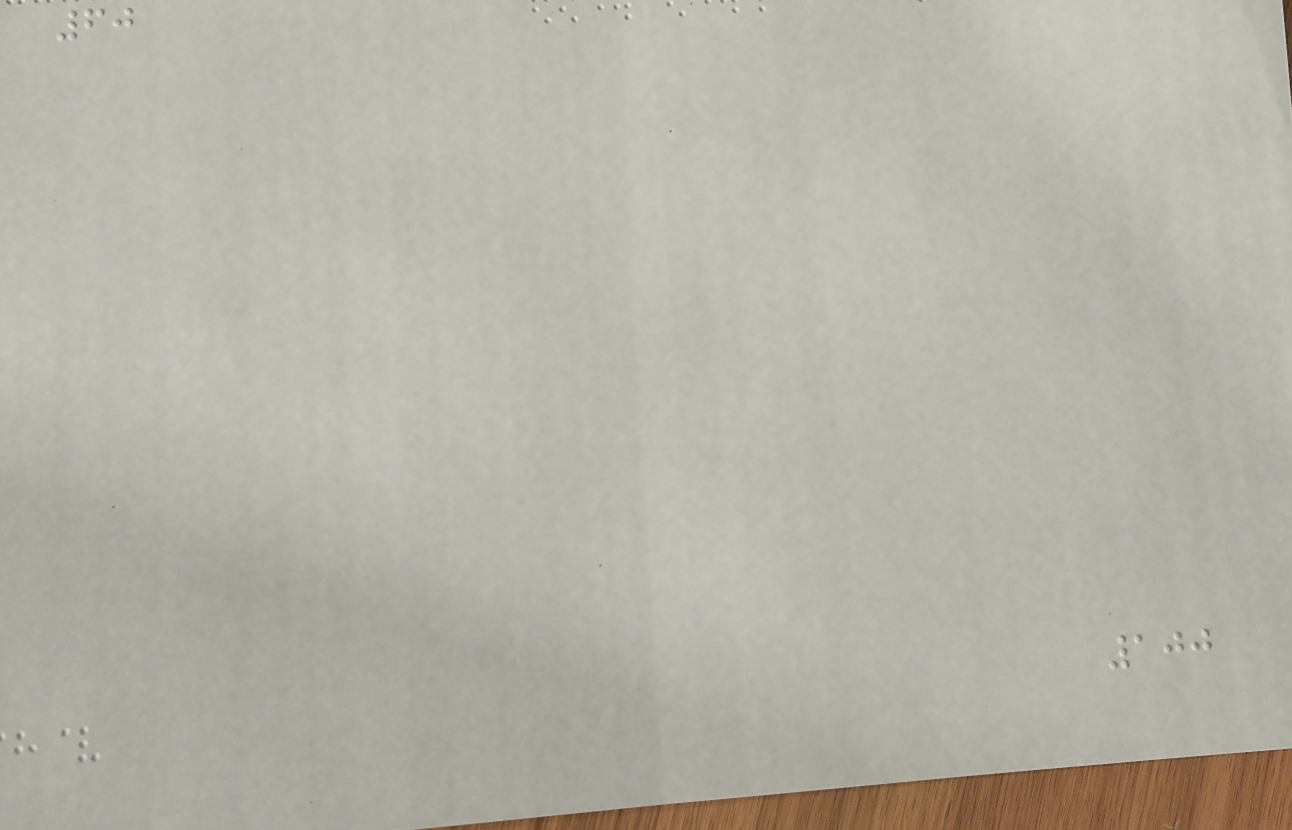60
100
